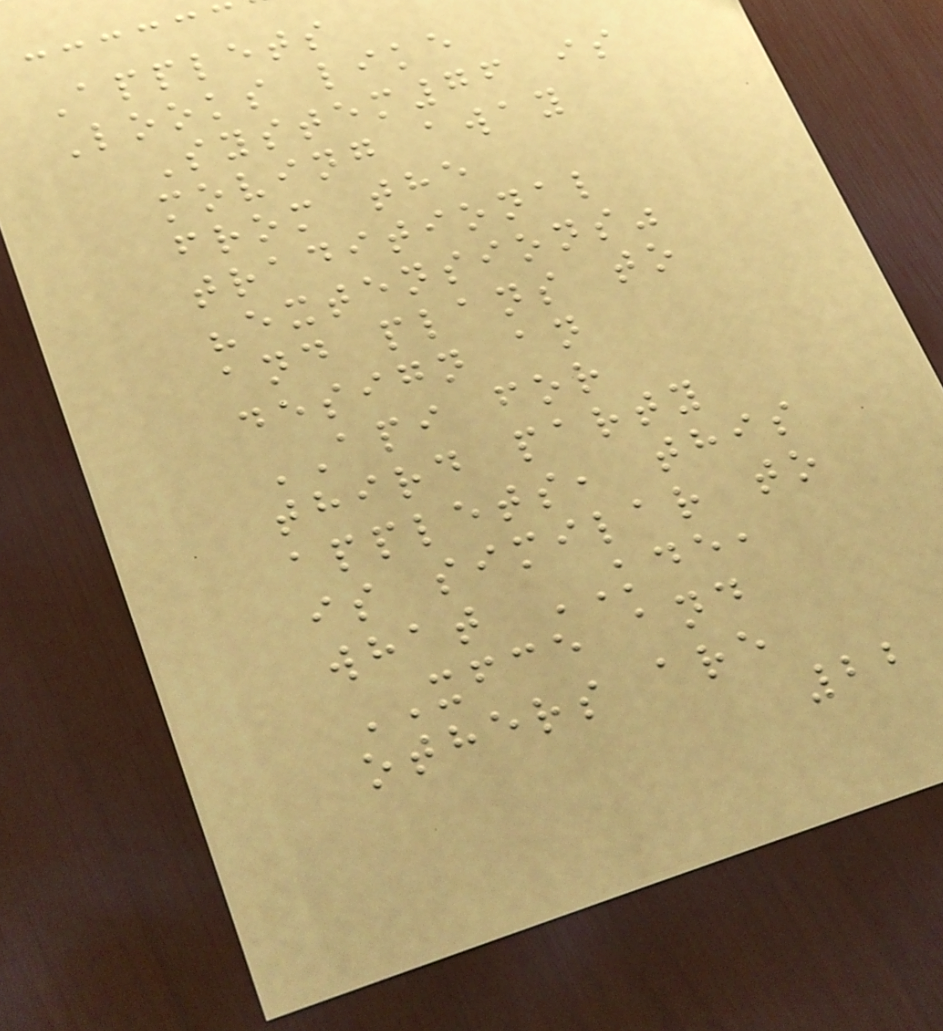Applets
Looks like
System76 is
moving away
from the
traditional
"extensions"
and plans to
design an
API for
third party
applets, this
is similar to
what KDE,
XFCE and
others are
22
